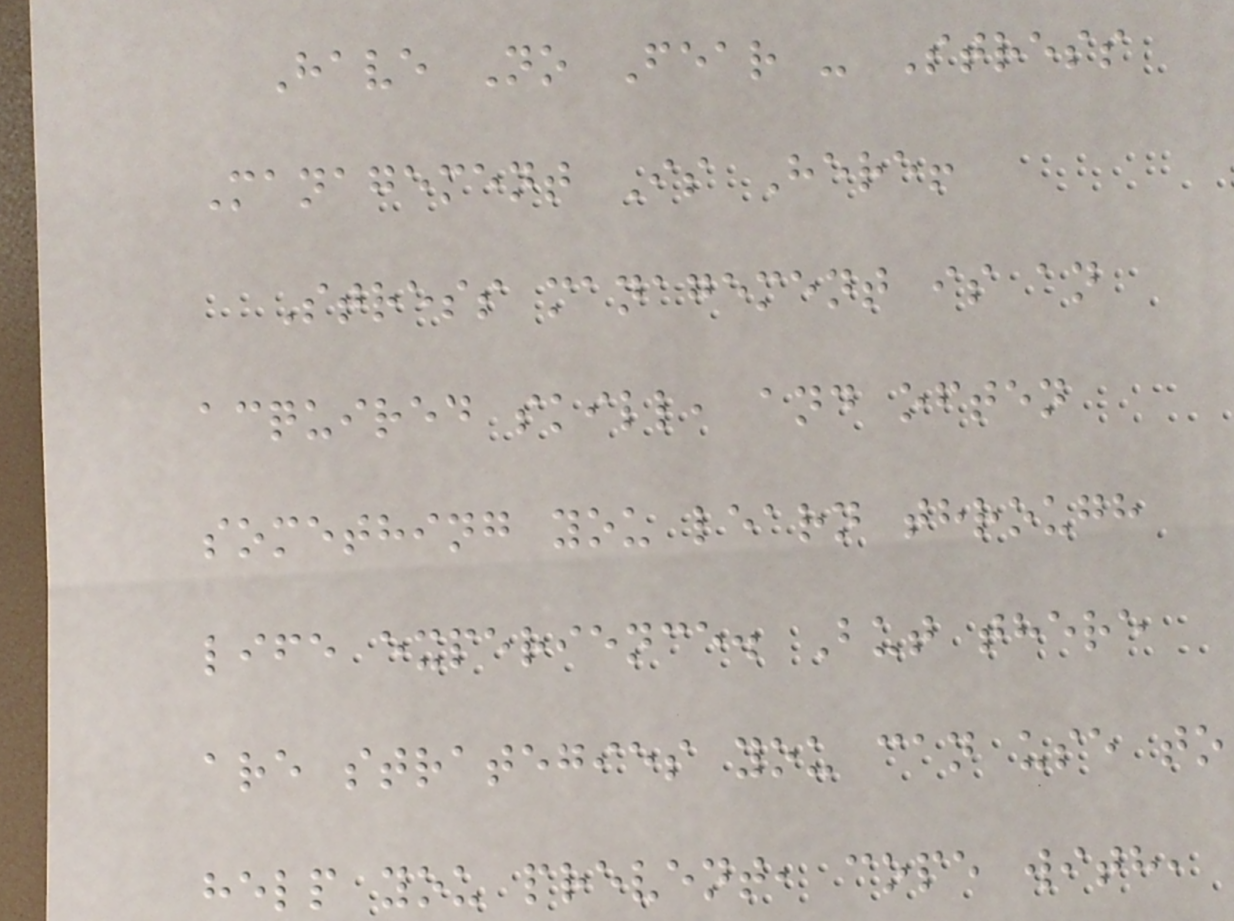Have No Fear - Stress
Management Is Here!
Stress management is an
acquired skill, and often
something you learn through
life experience. But there
are strategies you can use to
help you prevent, cope with,
